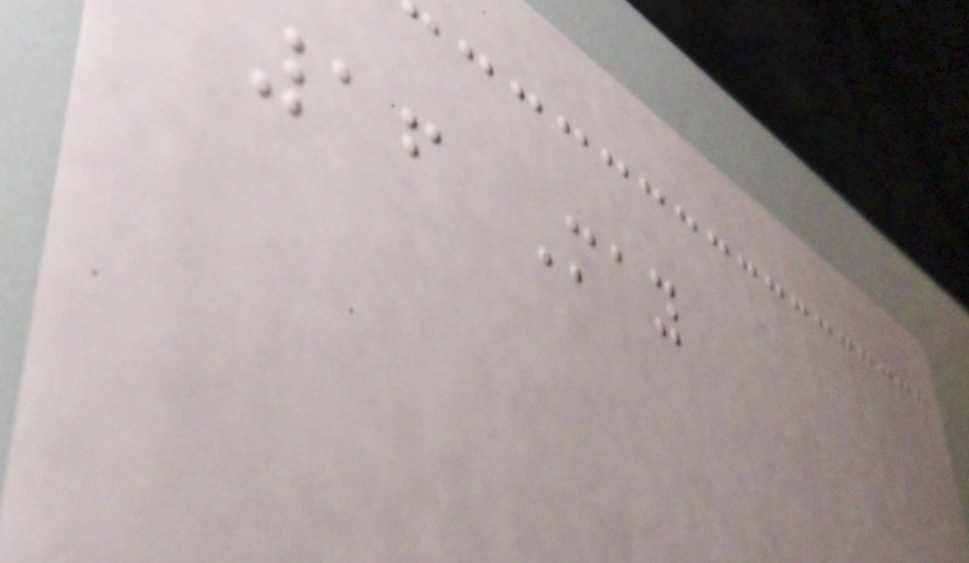16 May
